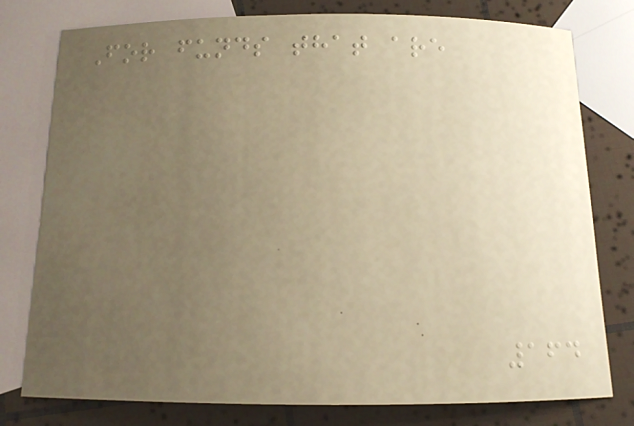For funds that are
164
